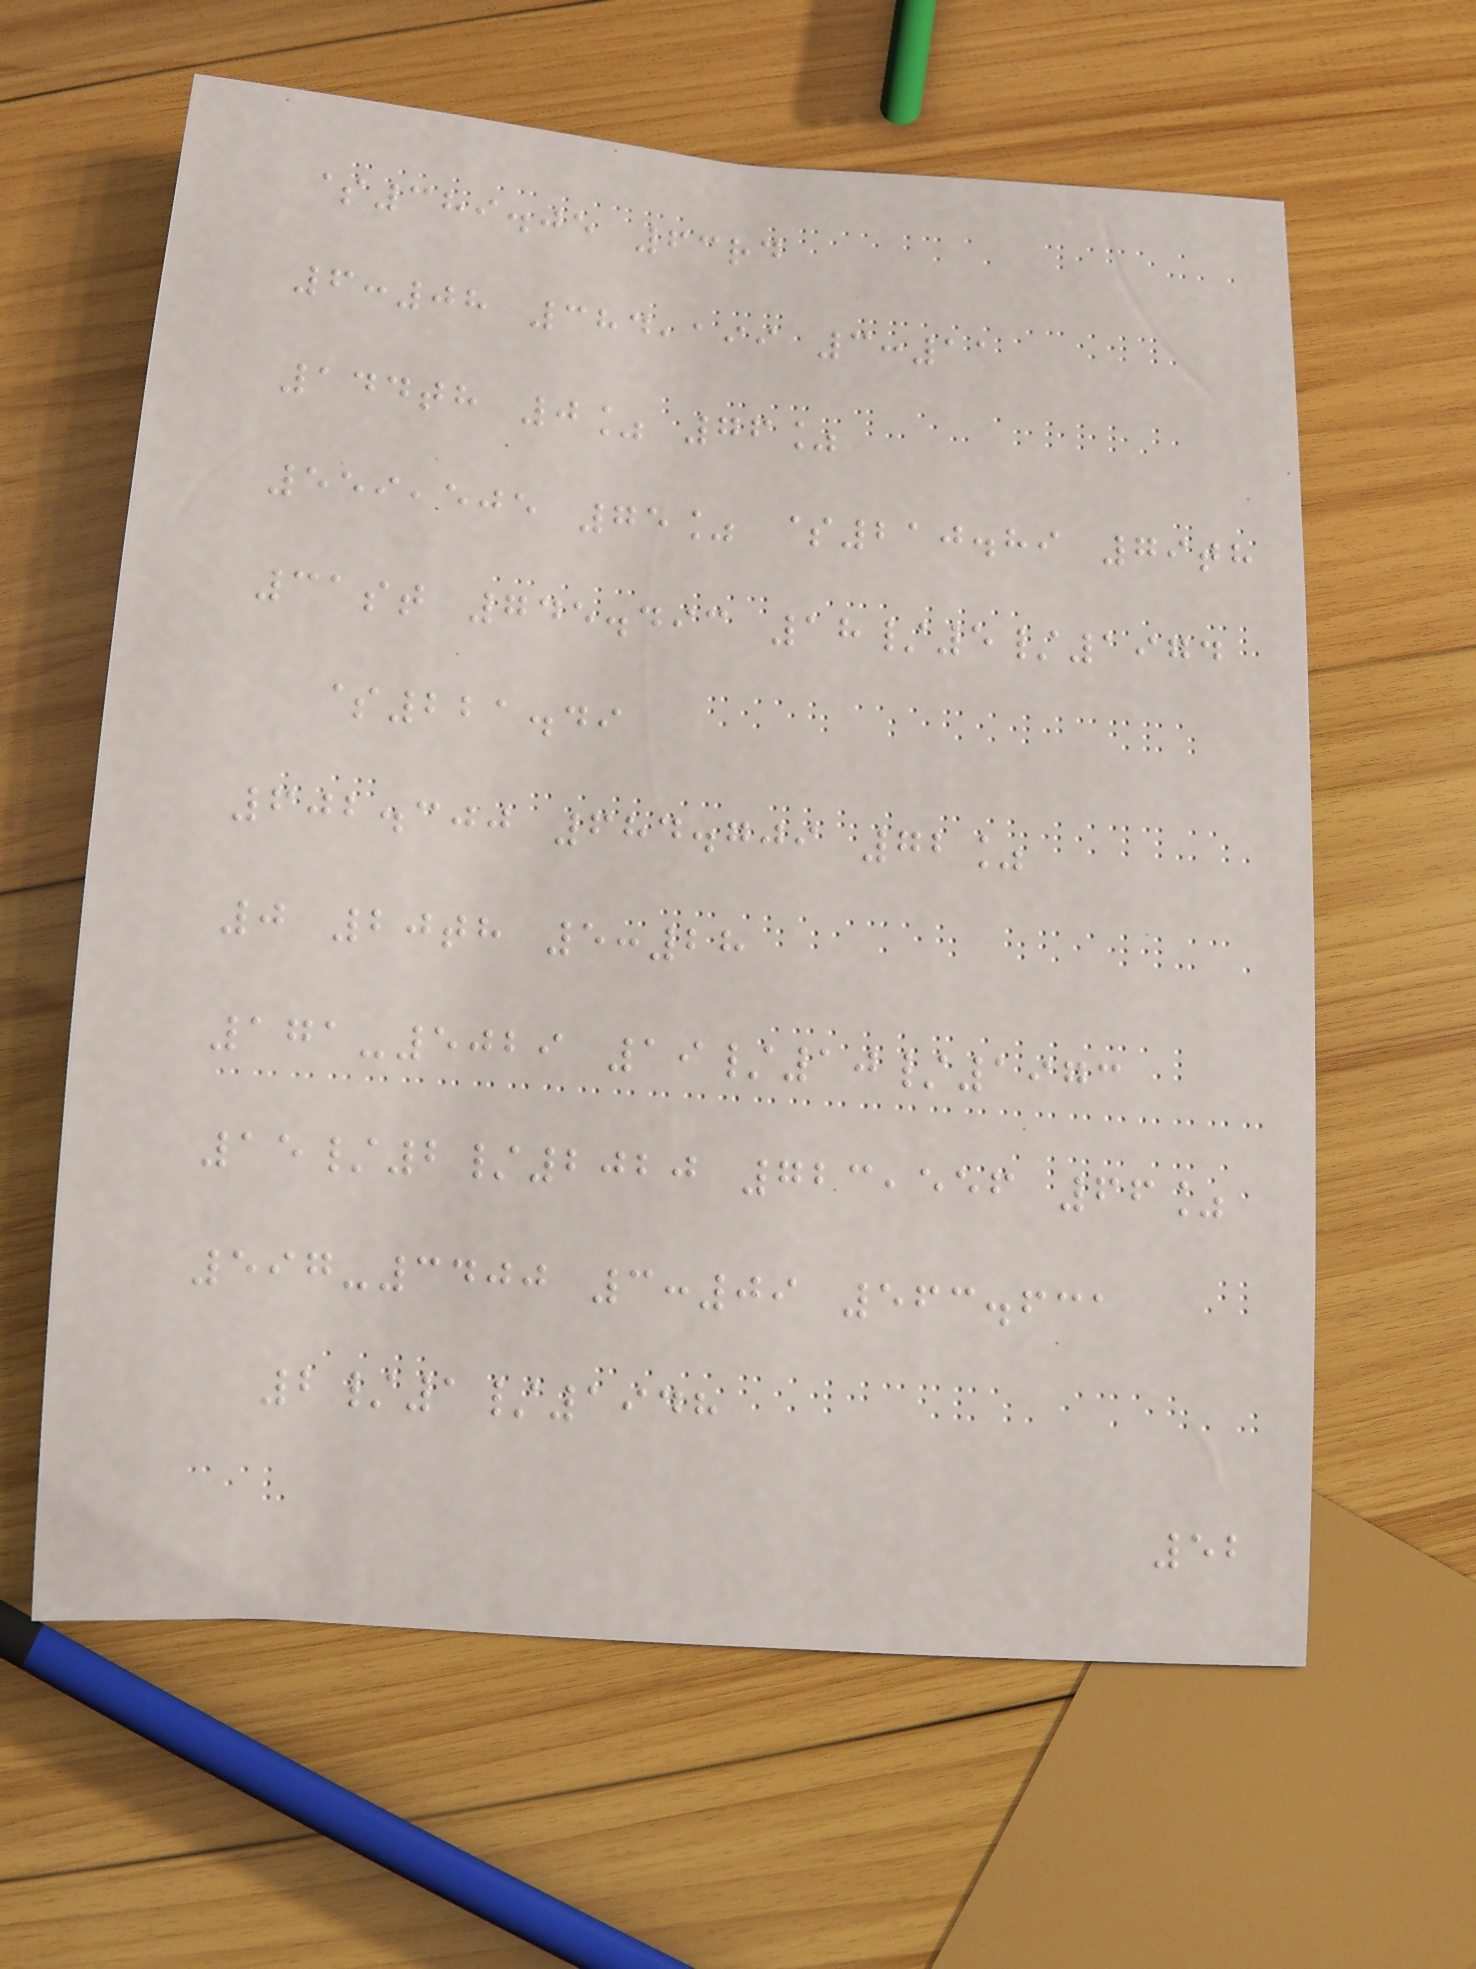$389.05 63rd
6:08 384,199 3:11
144th 0% 76%
559,505 75% $210.89 79th
31st 745.493 18/5/1974
$221.49
602.300 684.709 72%
0 20th 5:28
171-5029 19/10/1973
15/2/2020 723,556 66%
597-3400 3:09 563.631
2/1/1948
52
